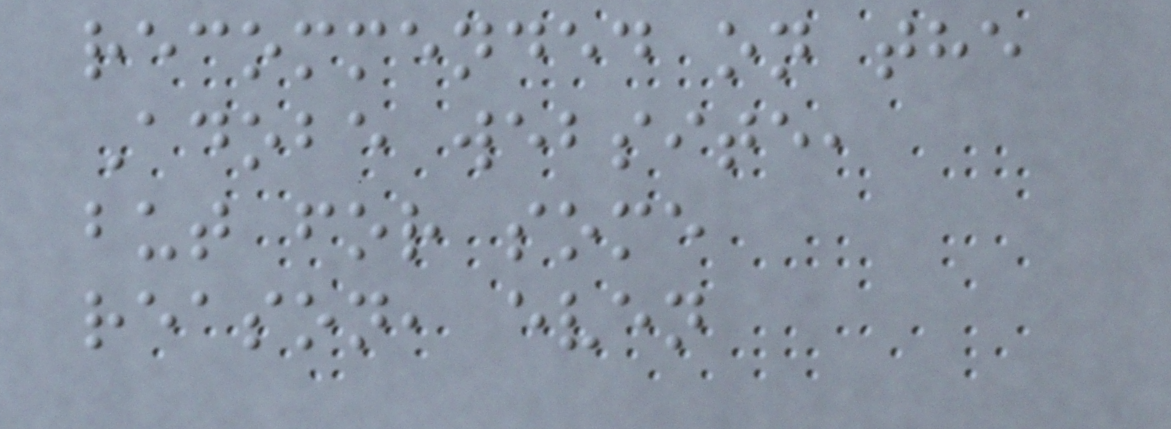recommended on the
Adobe website,
but for some
reason, even
